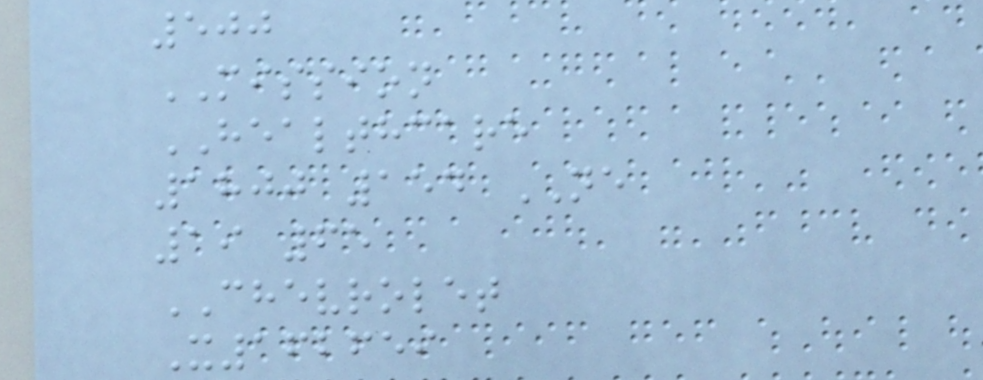500
MISSION
HEALTHCARE
1800 154 NE
19 65
CHEVROLET
X162659
